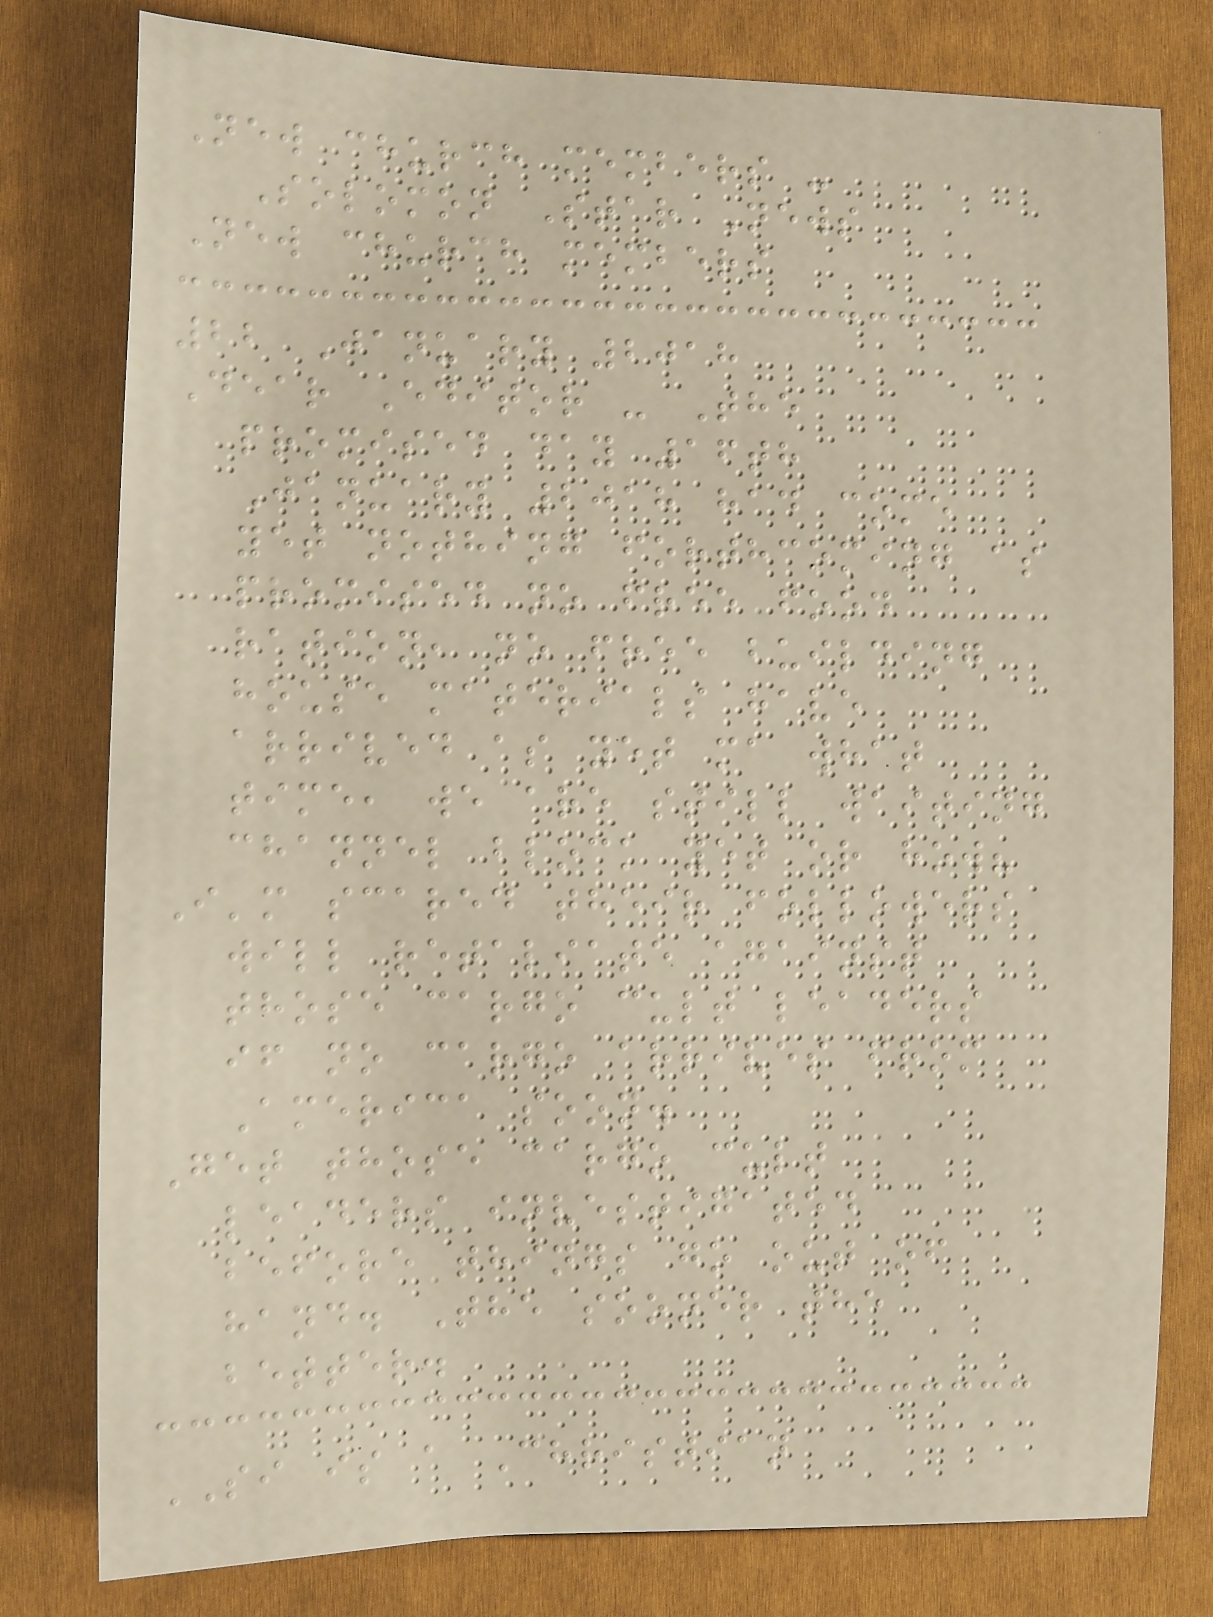New church members -
Solomon Star News
New church members
22 January 2018
Dear Editor - The
promised day 16th
January 2018 had come
yet nothing forthcoming as
promised no free food
ration, no free building
house materials have
arrived as yet ma what
time, we are still waiting
channel block yet or how?
I'm scared their followers
will retaliate against
those cargo cult leaders
if no cargo arrives from
America soon.
Get those cargo cult
leaders investigated
before things go out of
hand. The sooner the
better.
SI is a Christian
